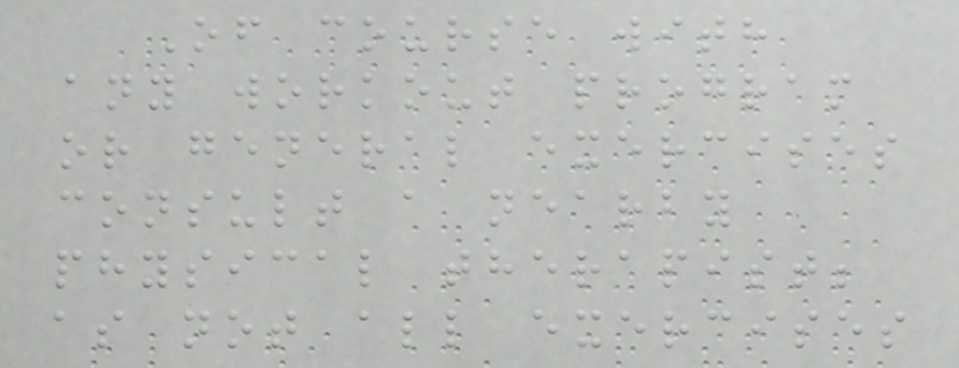Of course with
any workout program
or general exercises
consult a nearby
physical therapist;
as not all exercises
